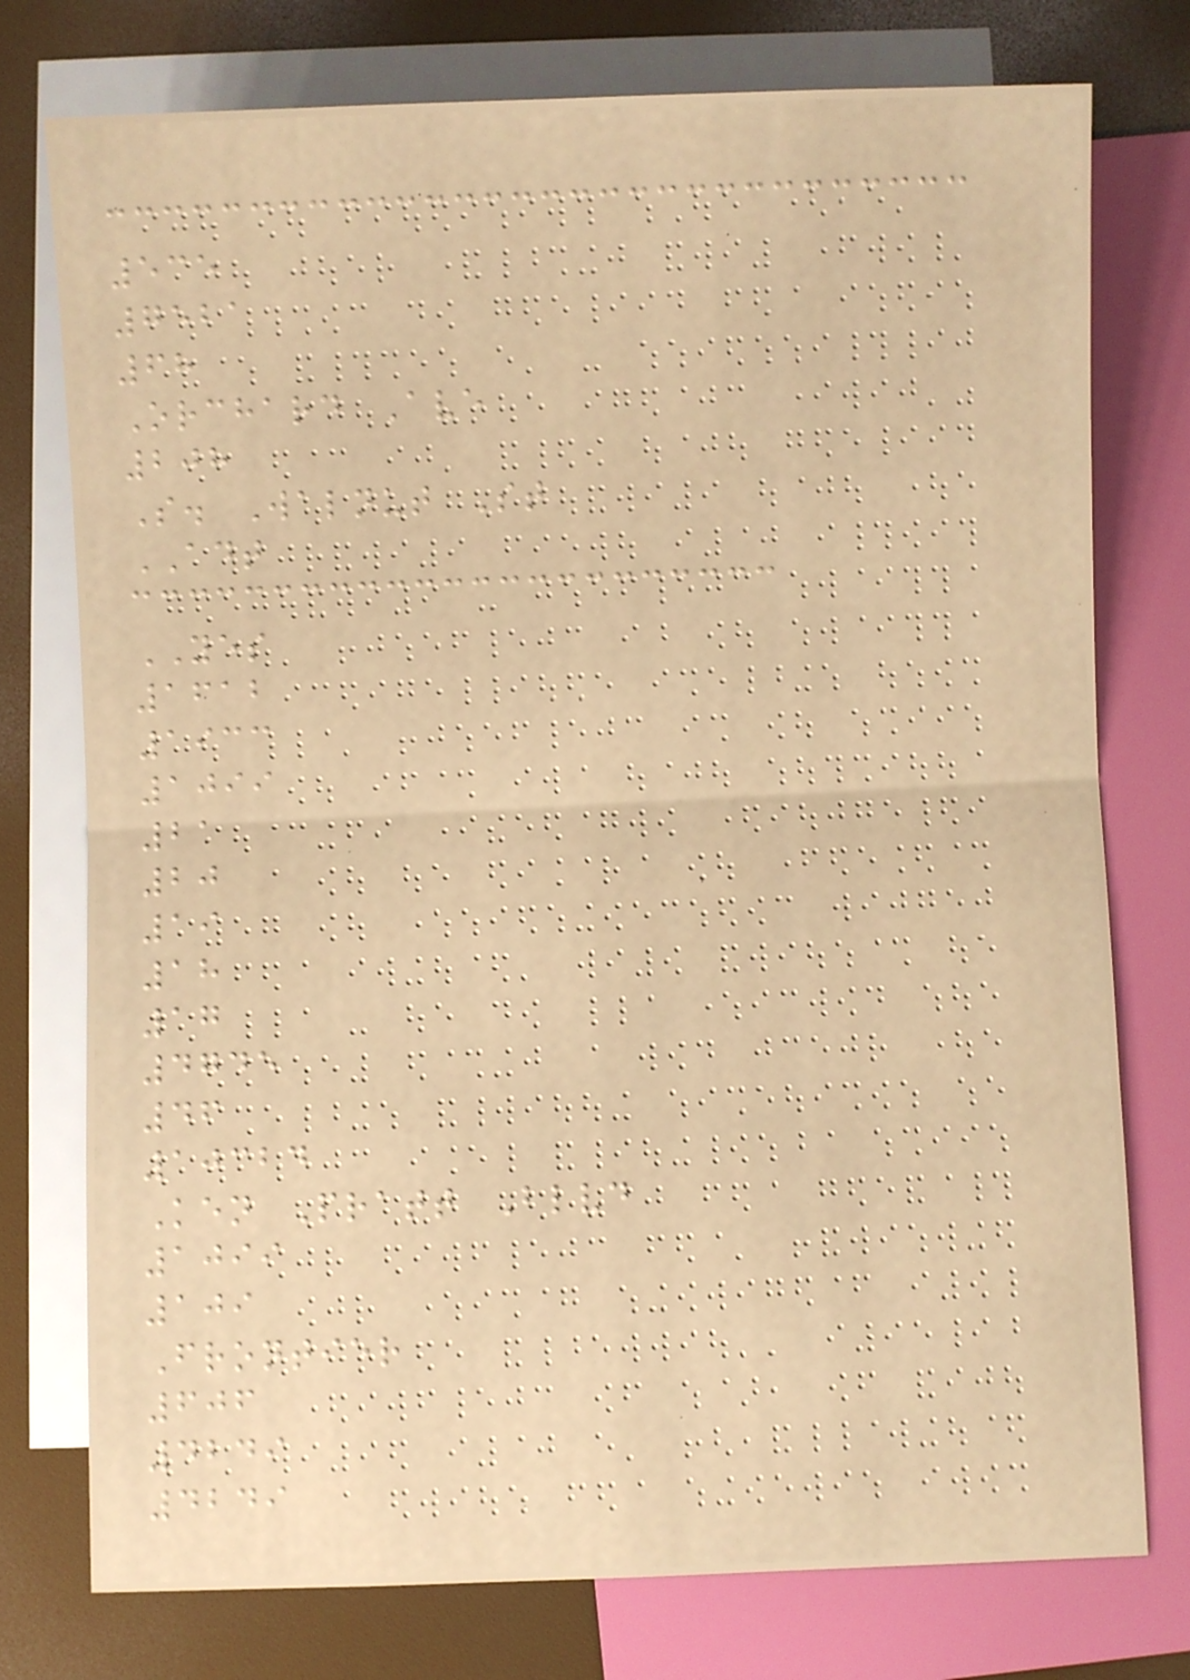535
7521
68
Orchard Ave
208
S. Walnut St
ADT
YES
1612
1933
1099
21
20
19
18
17
4745
46
10324
Ken Pratt Blvd
1099
109
Frontier
606
4249
4249
